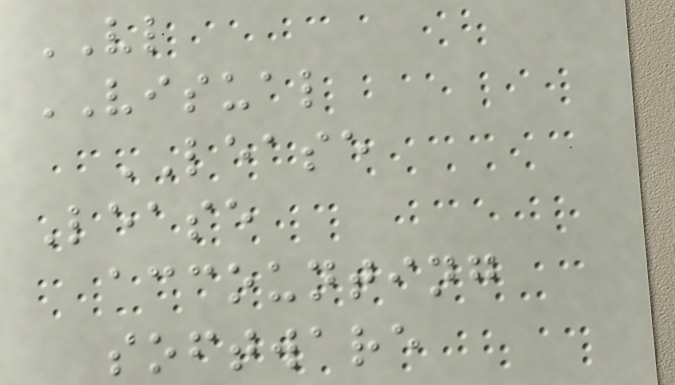VL
VISUAL
LEASE
Lease
accounting
software
